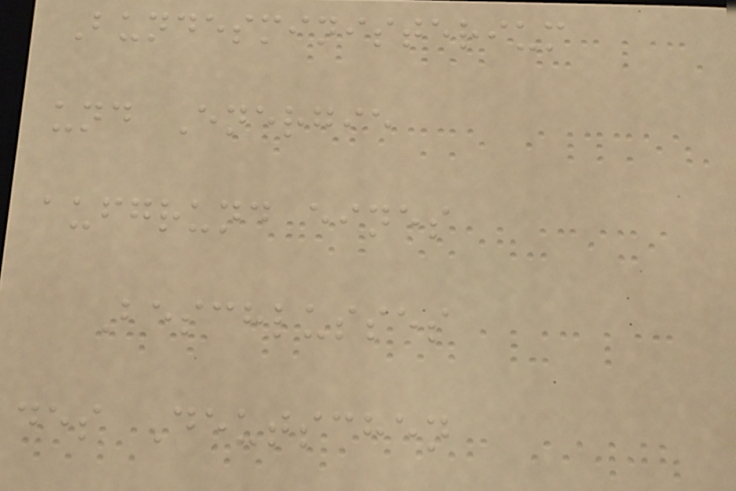Bundesministerium
und Energie
aufgrund eines
Beschlusses
des Deutschen
